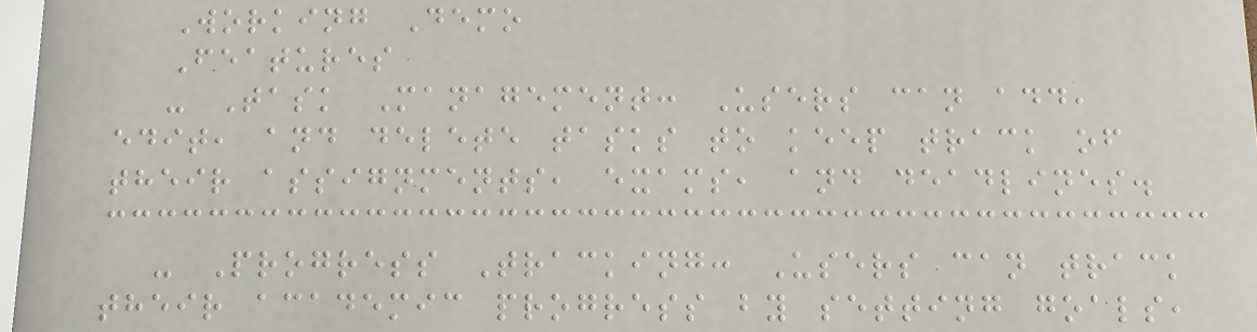Working Demo
Features
- Task Management: Users can add,
edit, and delete tasks to keep track of
their assignments, exams, and deadlines.
- Progress Tracking: Users can track
their academic progress by setting goals,
